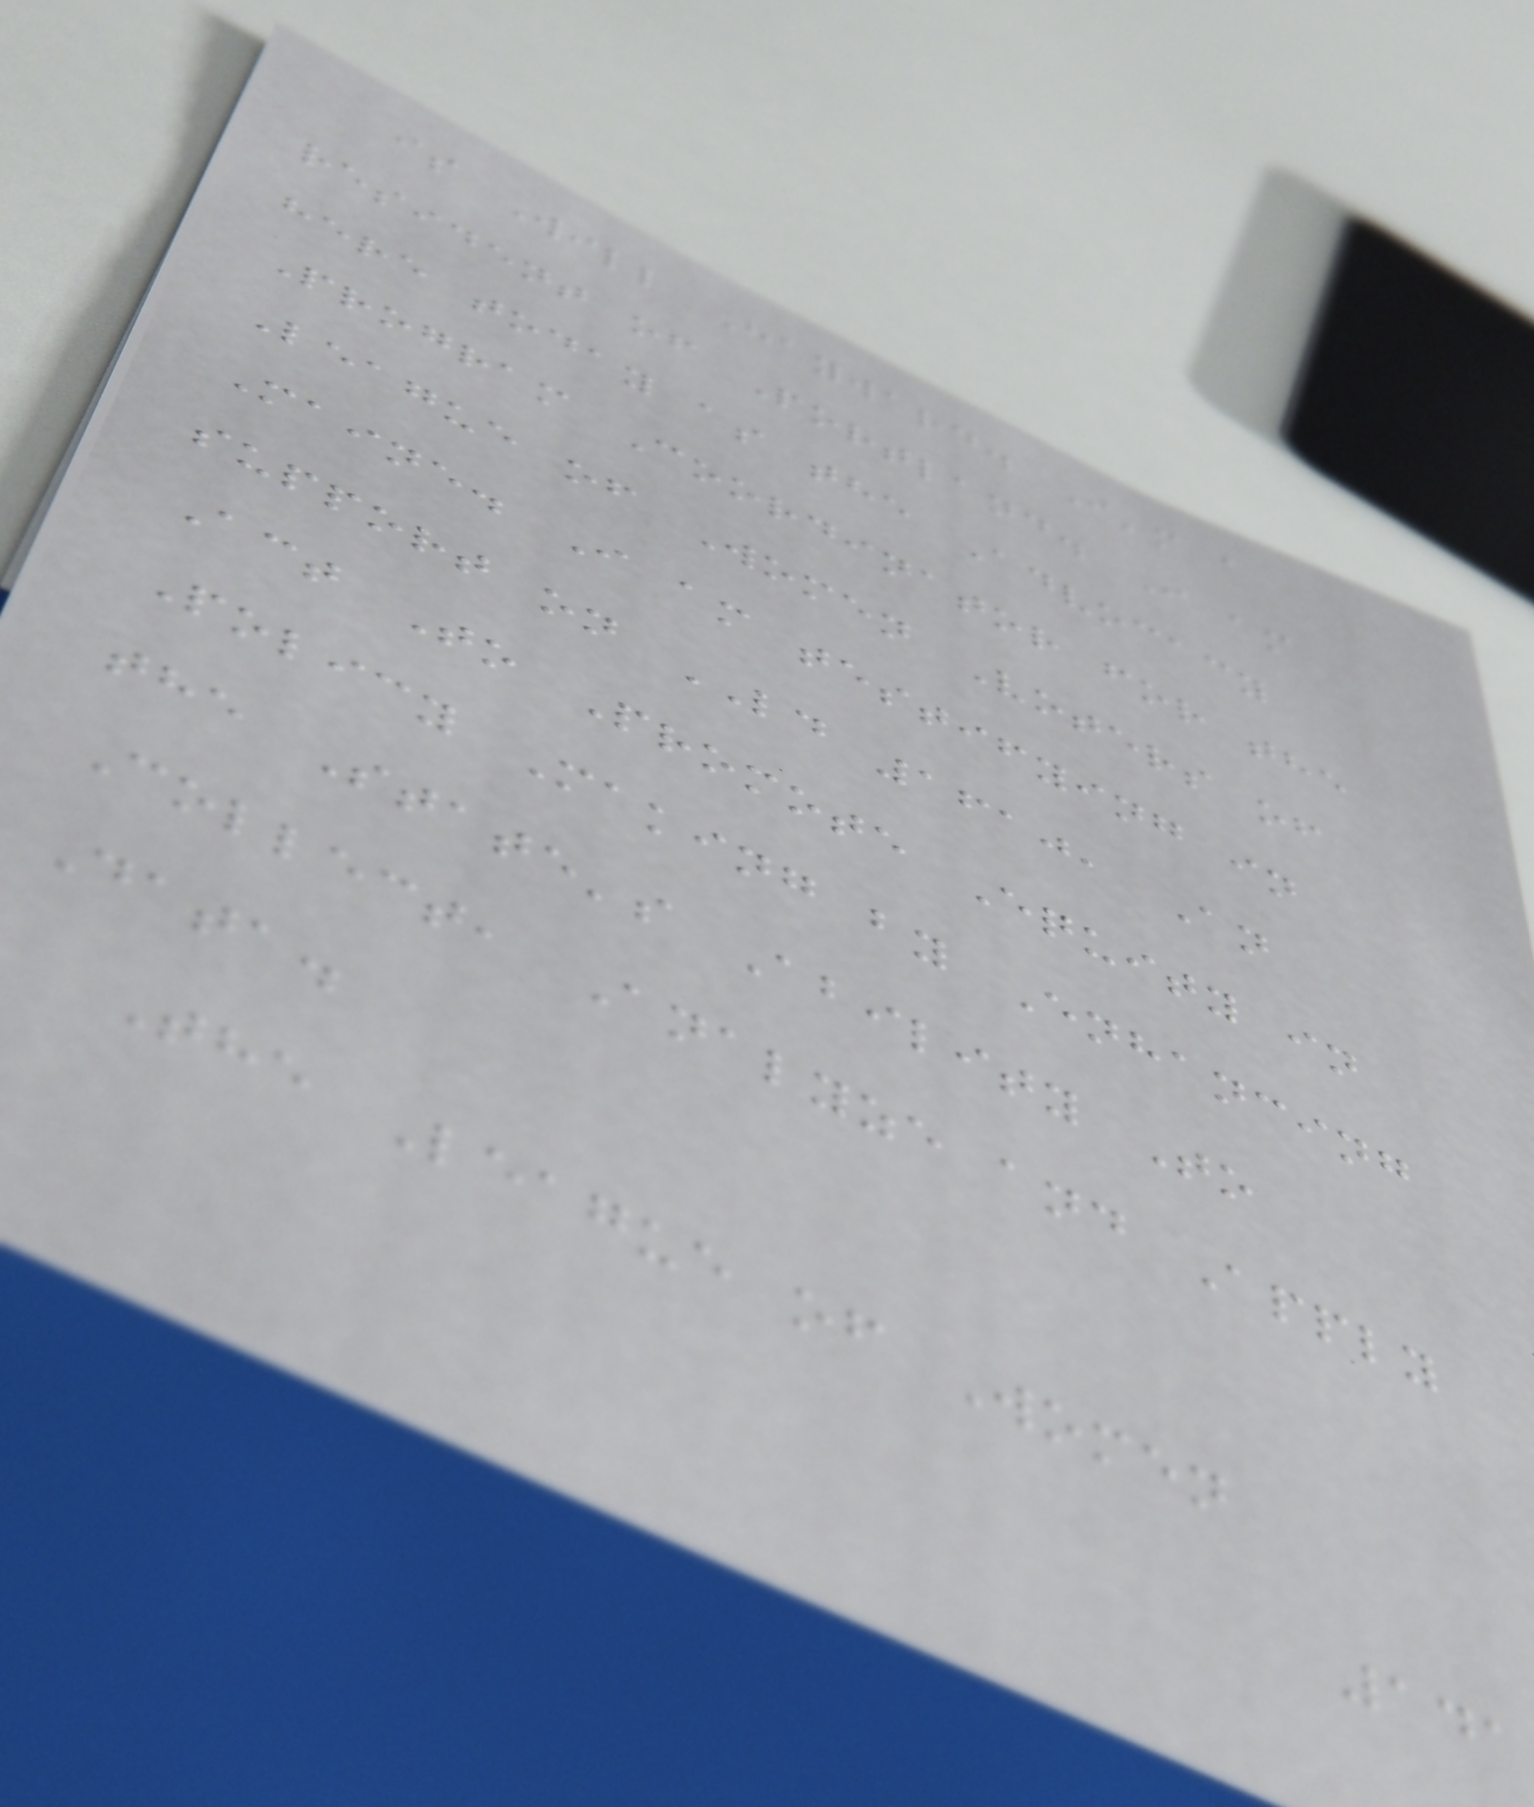is Will Hayward. I'm a
resident of Portland. I am
here today as the Advocacy
Program Coordinator for the
League of Women Voters of
Maine. I am testifying in
support on LD 1610, An
Act To Promote Equity in
Policy Making by Enhancing
the State's Ability To
Collect, Analyze and Apply
Data.
The League of Women
141
